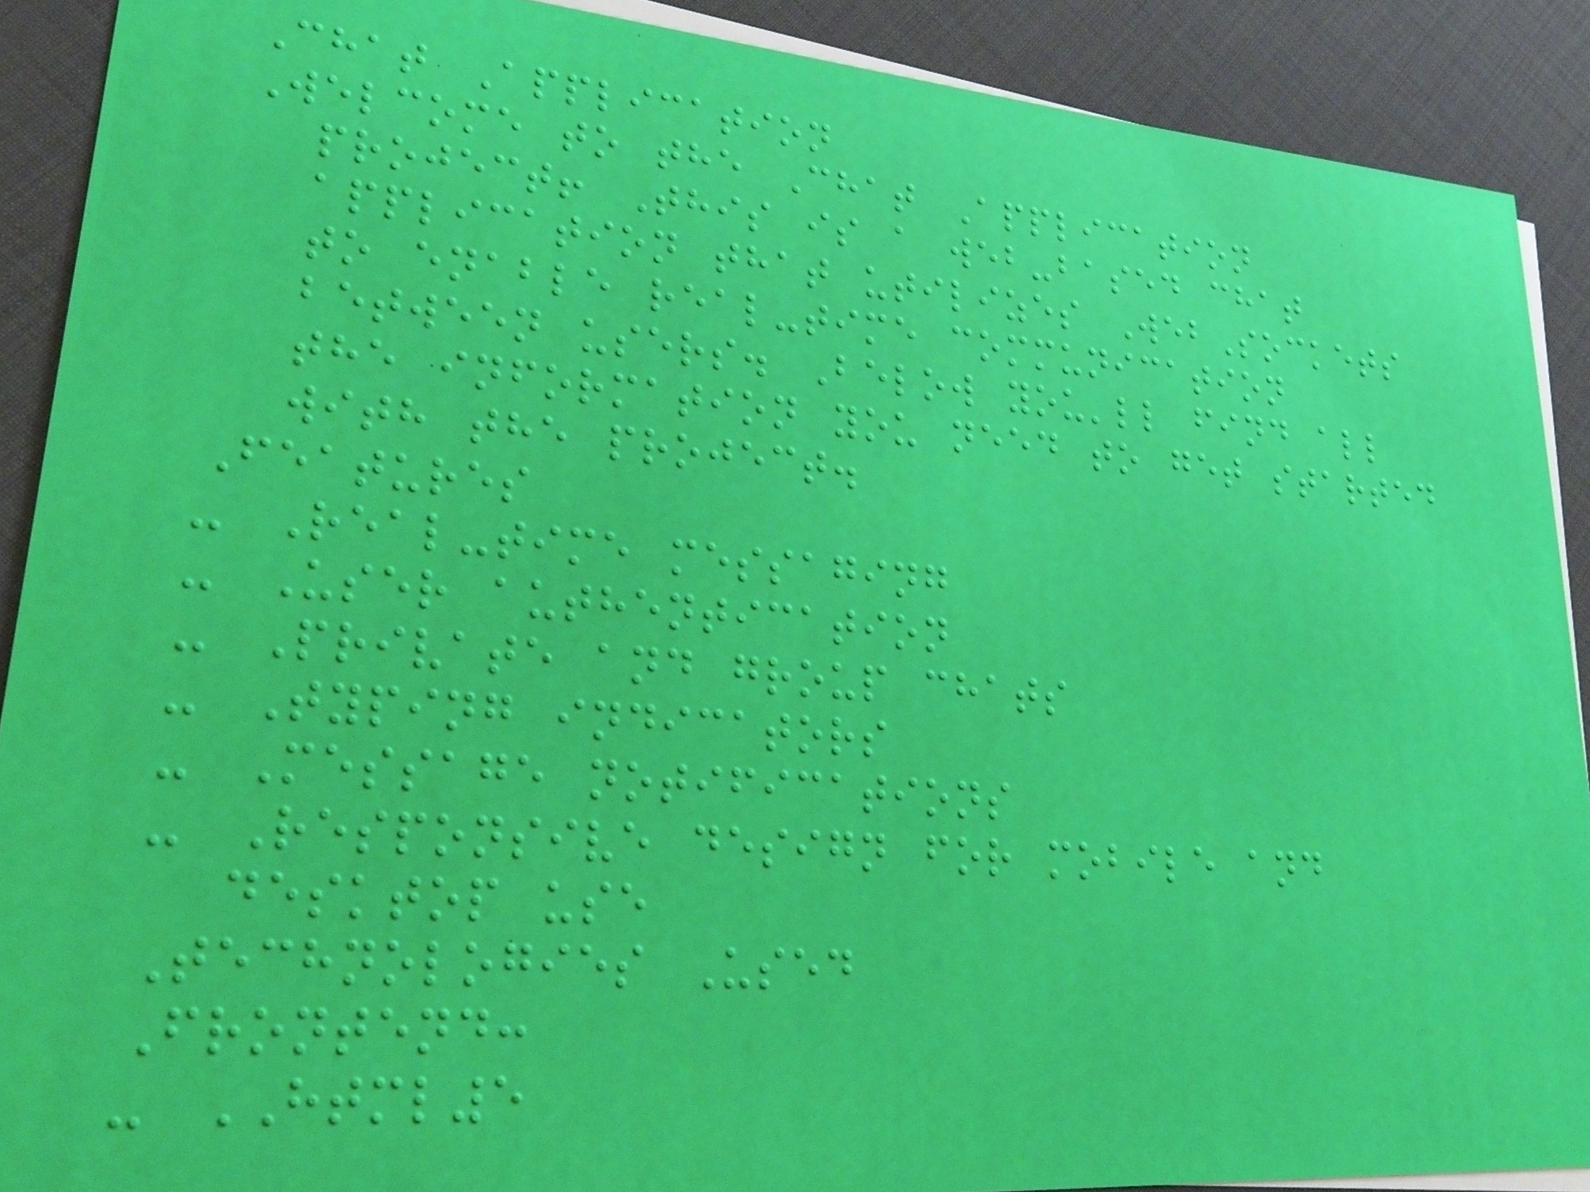Chat Application
Welcome to the Chat Application
project! This is a web-based chat
application that utilizes WebSockets
to enable real-time communication
between users. Below you'll find all
the information you need to get started
with the project.
Features
- Real-time messaging
- User authentication
- Private and group chats
- Typing indicators
- Message notifications
- Responsive design for mobile and
desktop use
Technologies Used
Frontend:
- HTML5
